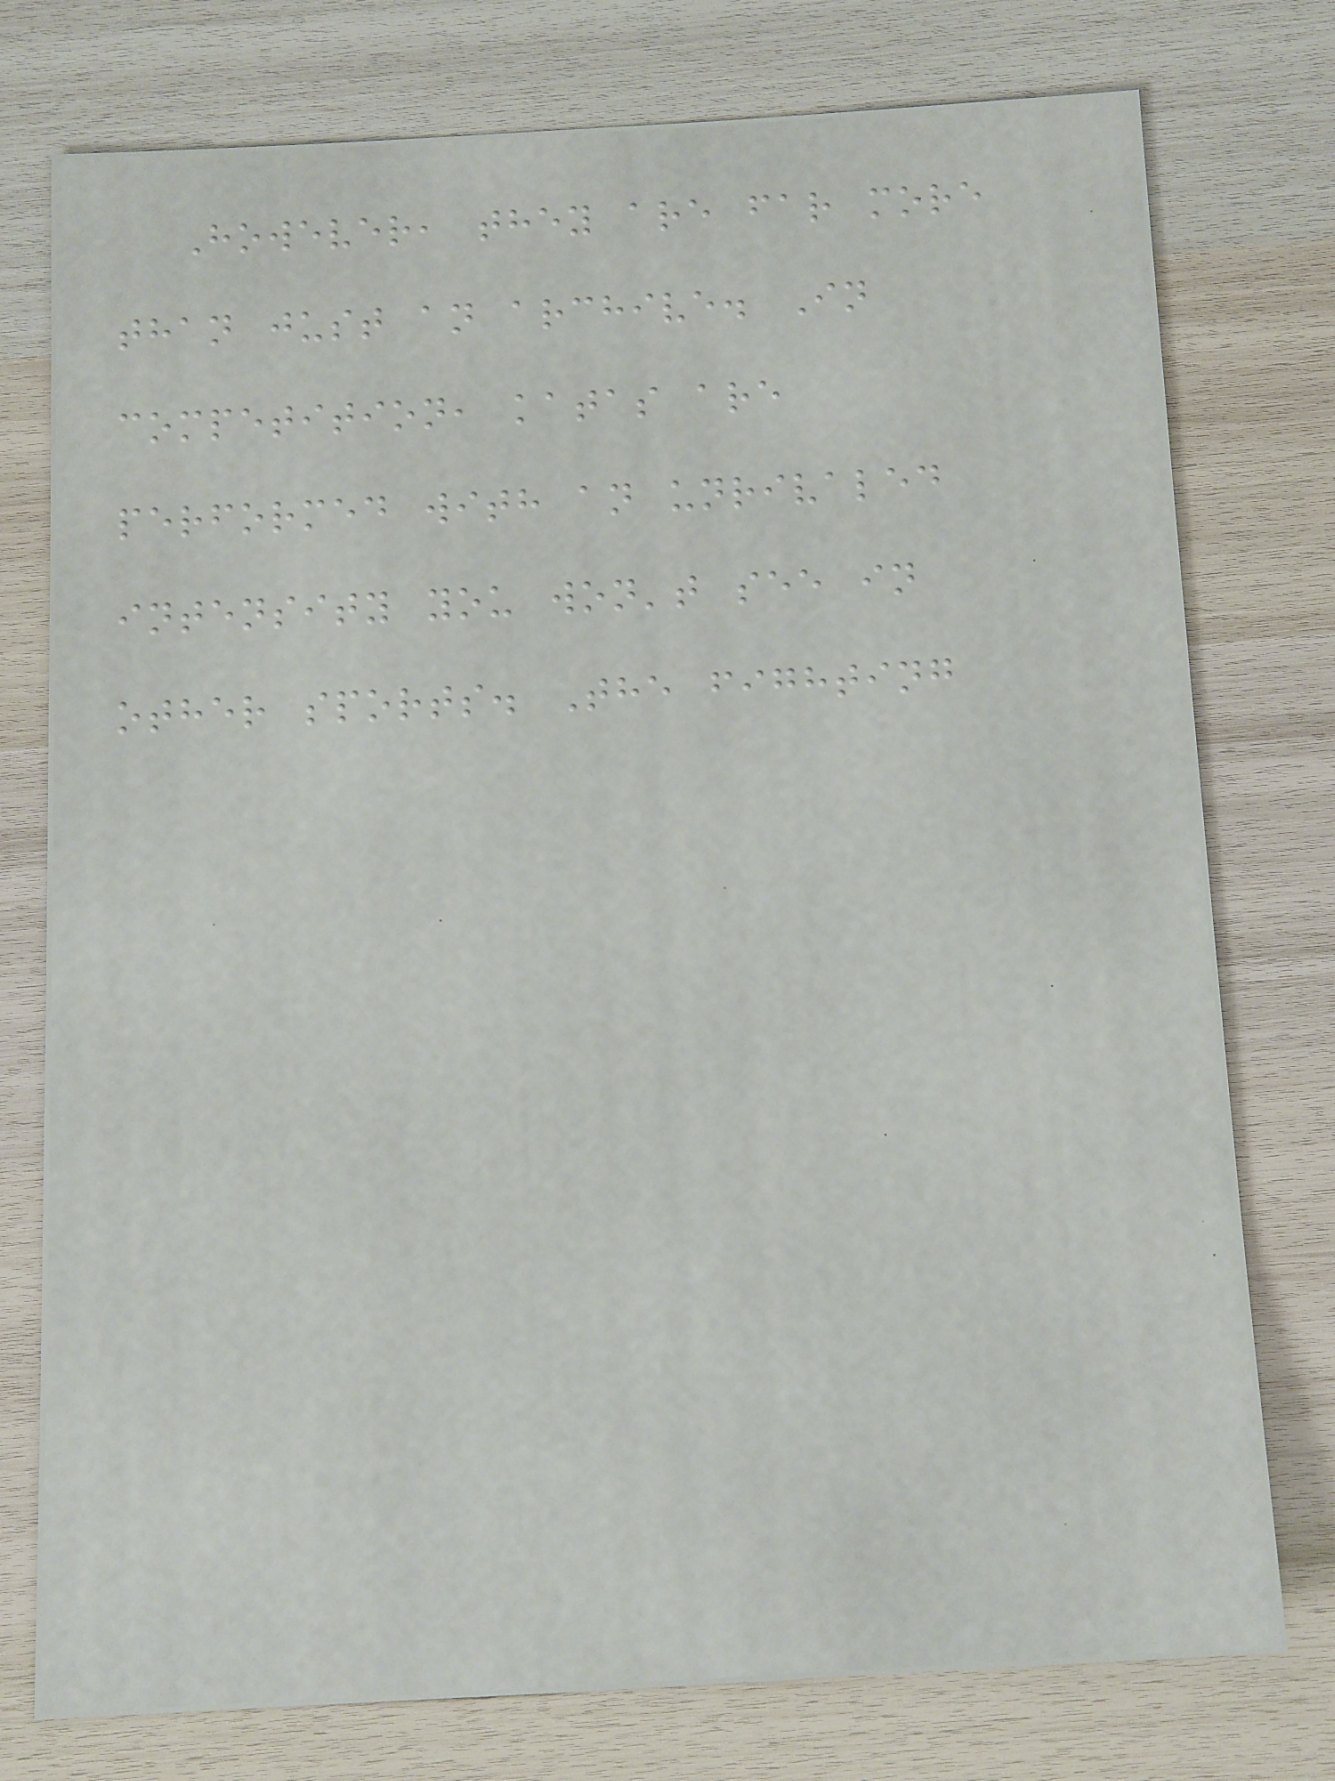However, they are far more
than just an archive. In
competition, katas are
performed with an unrivaled
intensity you won't see in
other sports. The fighting
